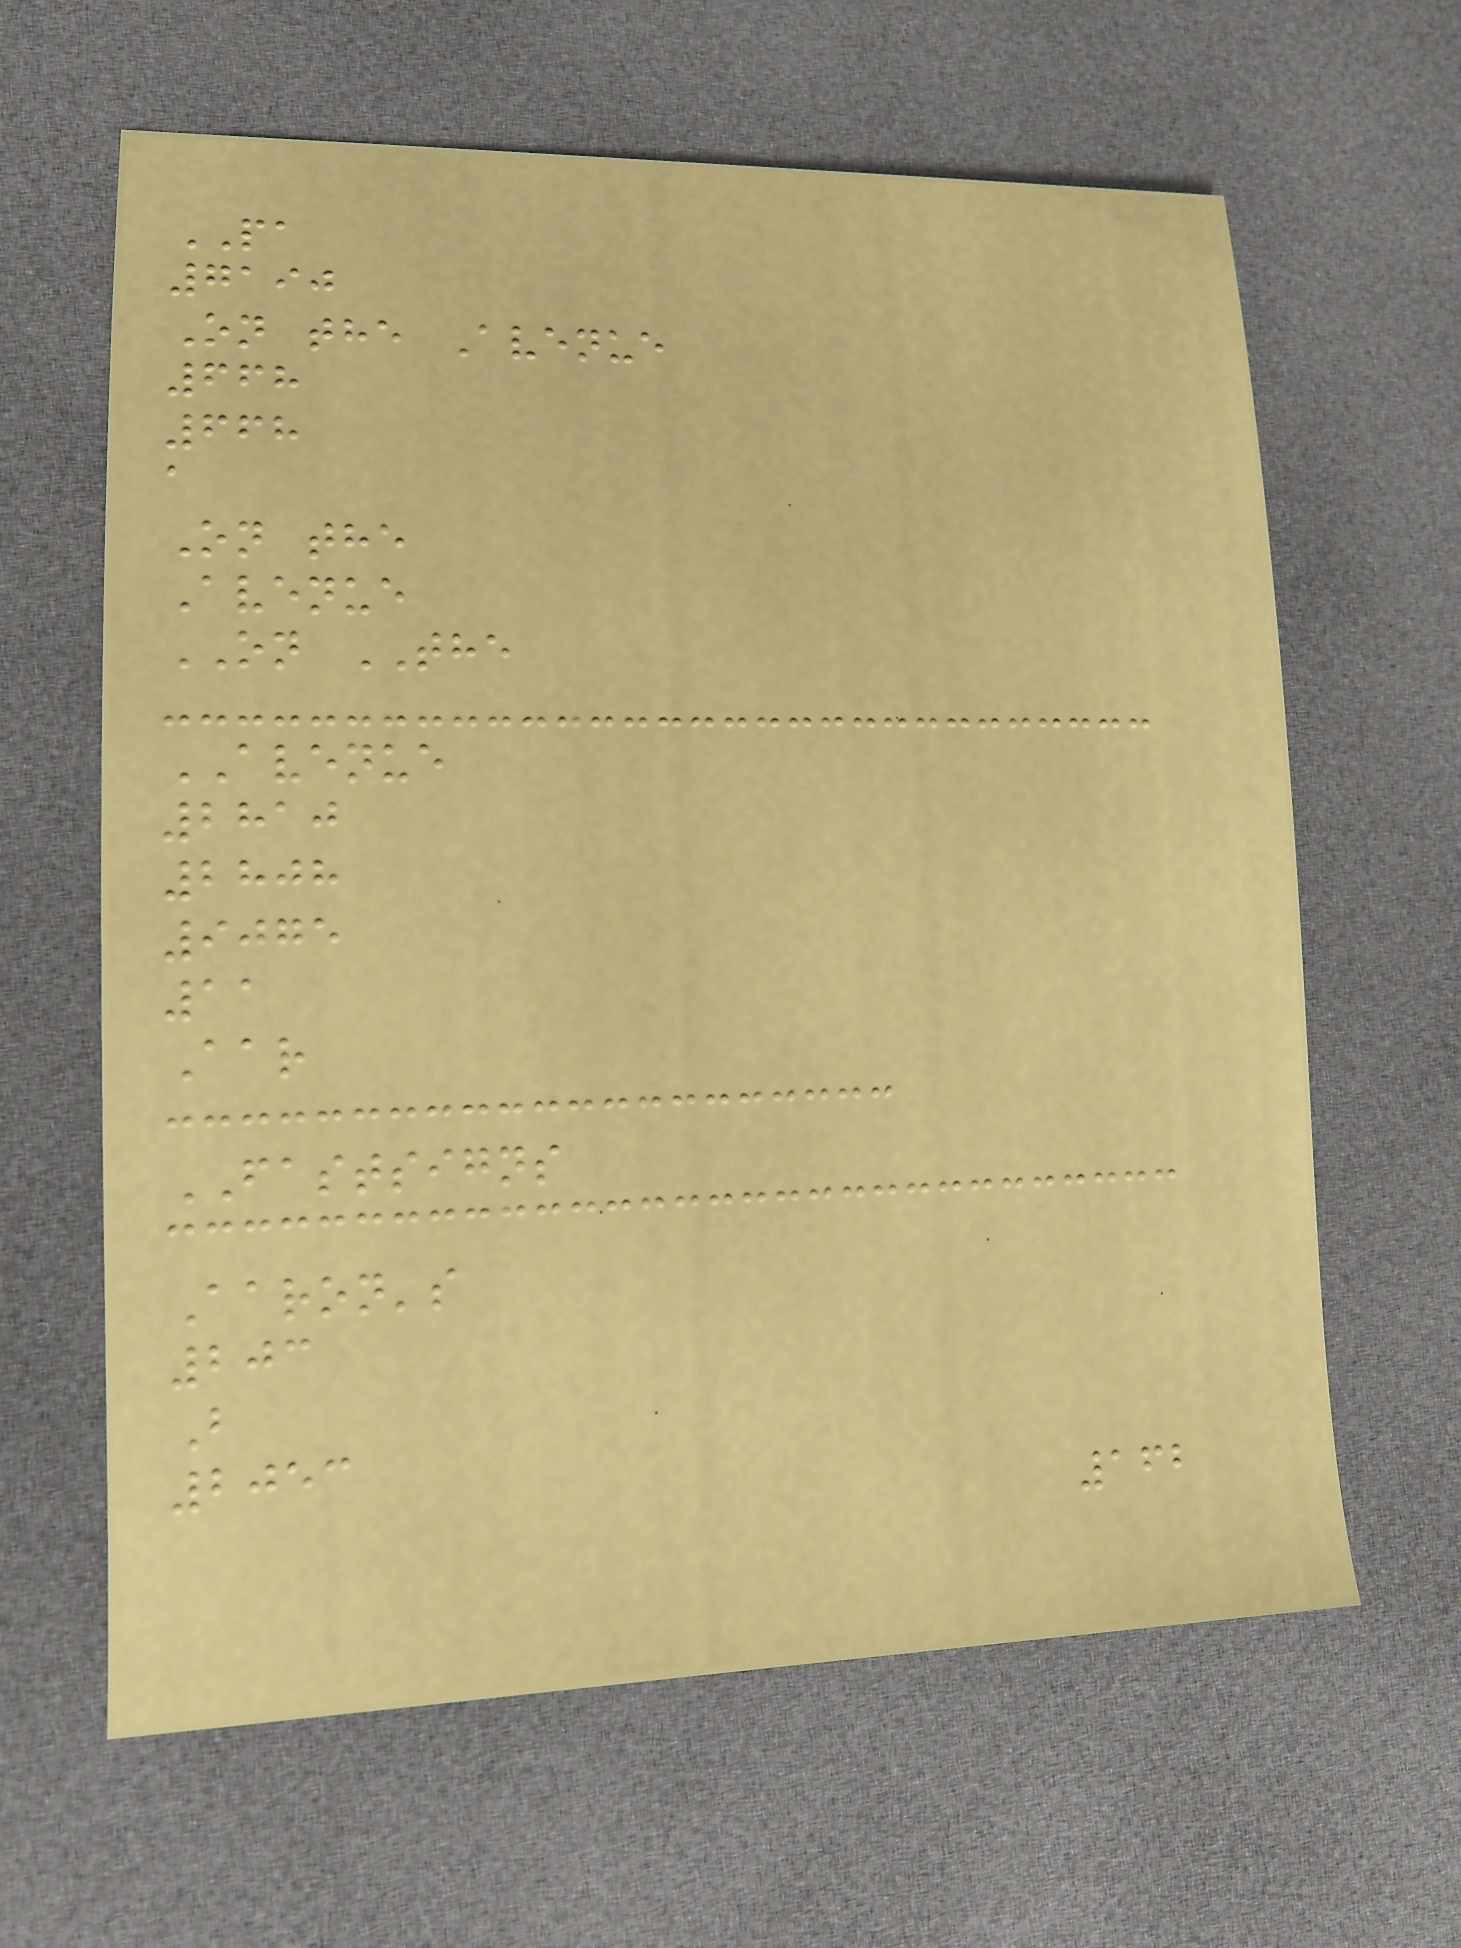PA
7190
On the Avenue
668
668
a
On the
Avenue
ON THE
AVENUE
2810
2808
9075
11
Aar
FASTSIGNS
Aaron's
203
B
2053
162
